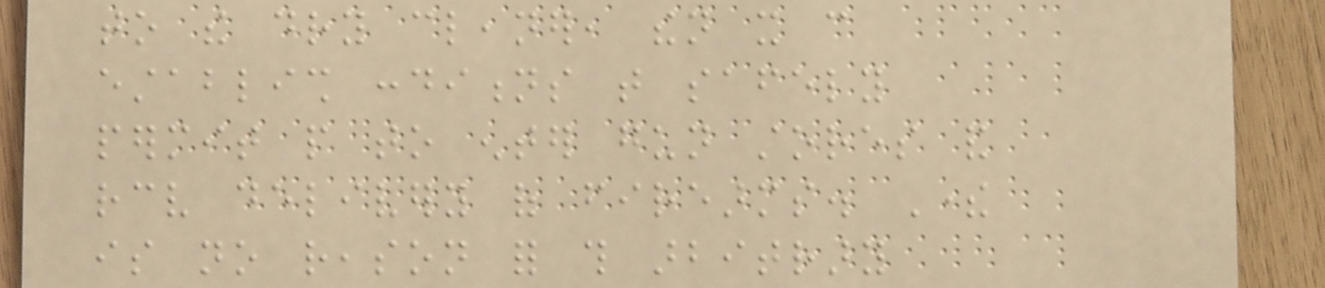to the dry cleaner, then it can
establish conditions that safely
permit people to enter gun stores and
receive delivery of firearms. There
is no reason for this arbitrary
